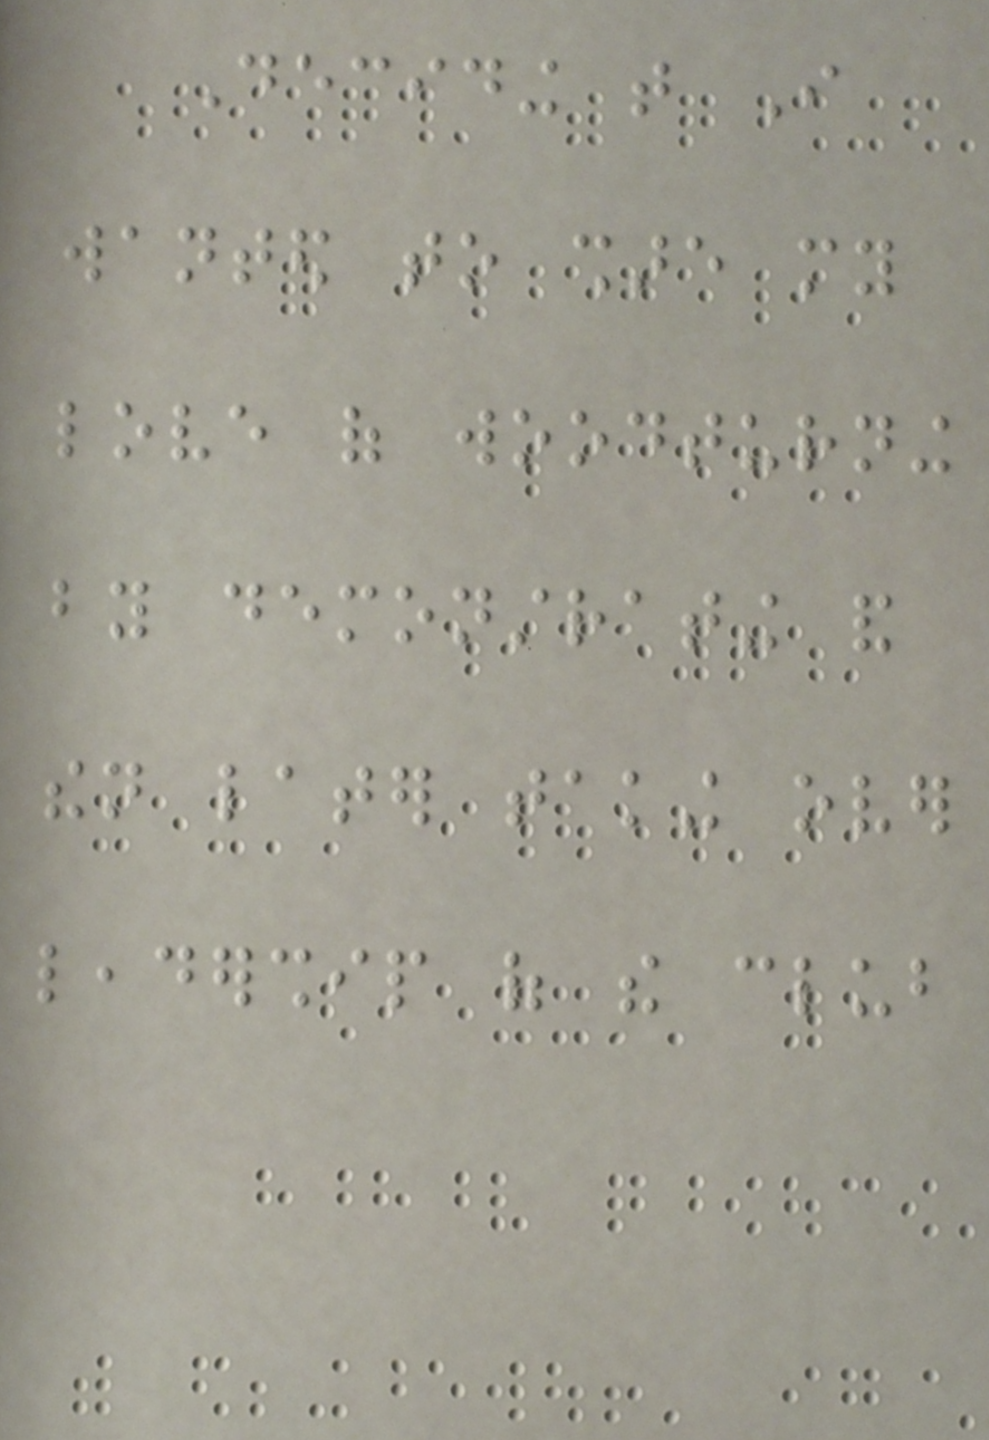Deciding that I
wanted to share my
love of woodturning
by demonstrating and
then later taking over
leadership of the club
